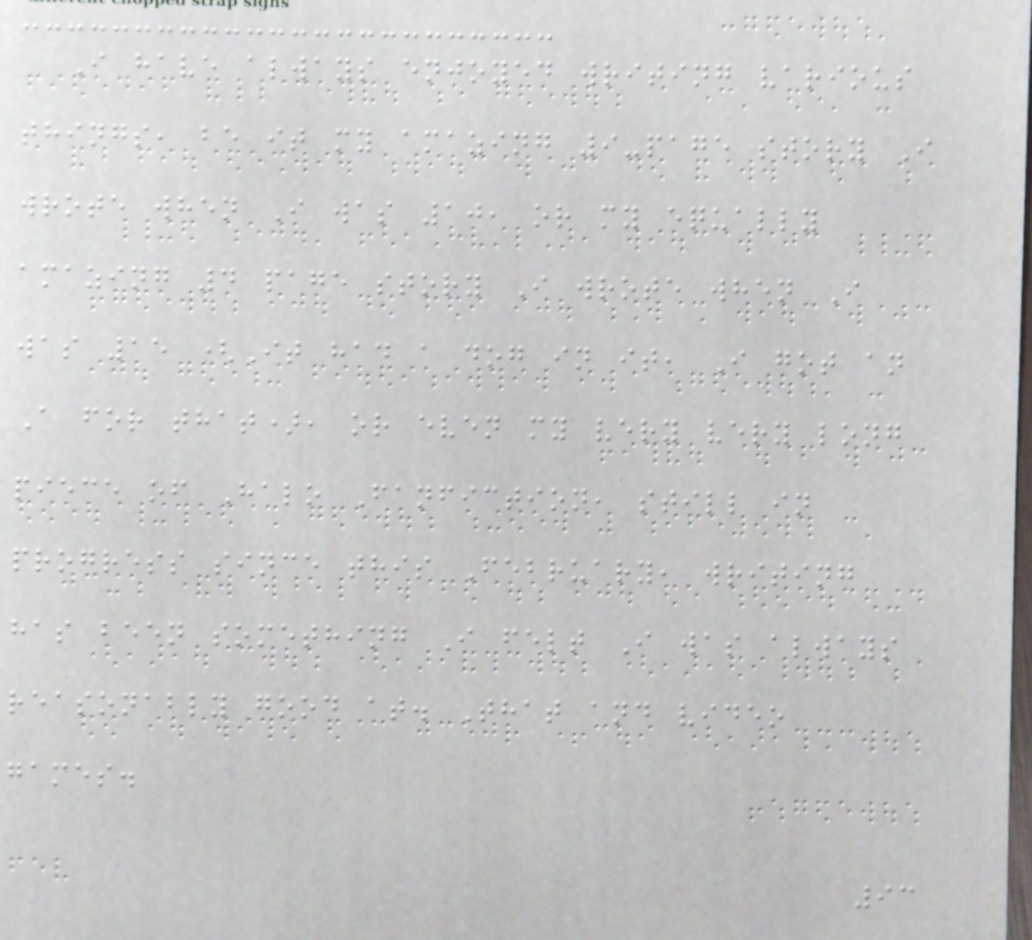I have always enjoyed writing various
things, be it my amazing 9-page story I
wrote when I was 10, or my equally
amazing 4 page story I wrote when I
was 15 (It had a dog in it, I got an
A for that), or even my very very long
piece of Halo Fanfiction, still in
progress since this February, writing
has been something I felt I was always
reasonably good at. That and video
games.
93
